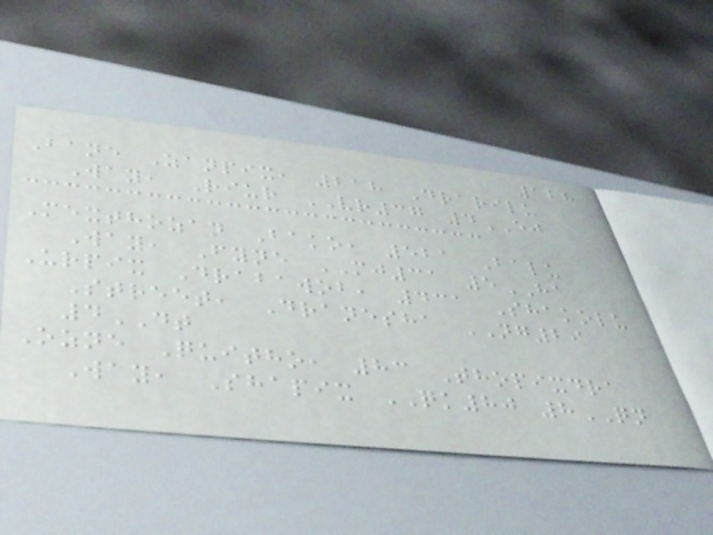128
Bane Zanpix, 218 Drarilu
Way, Riur VR37 4EJ
Mexthozan Bako, 521 Balu
Way, Fyne MJ31 5HA
Urpix Drabawob, 431 Shakolu
Street, Dranesha NG29
4DT
Ozne Quitho, 83 Thopixdra
Way, Shapix QK80 8QN
